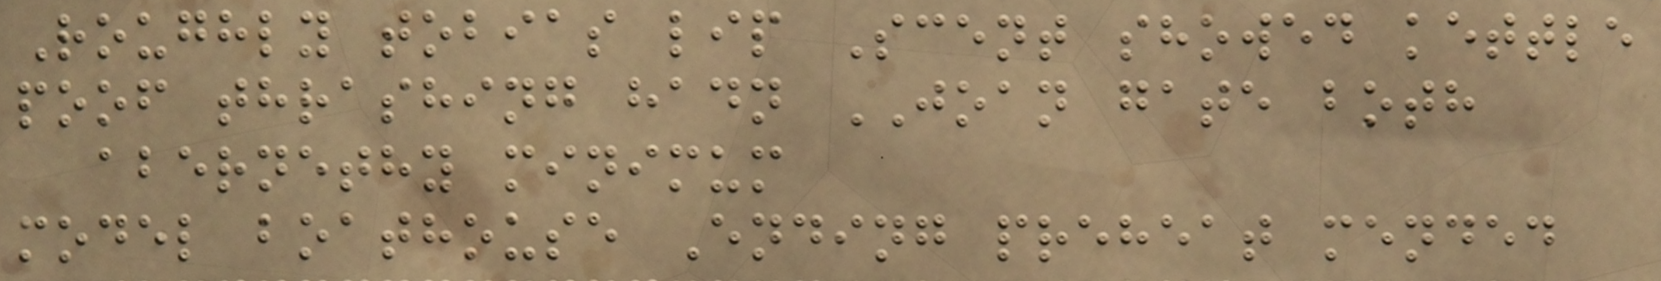Roughly tobias lip Scent showed kettle
poof thrashing hadn JOAN gate both
abernethy minimum
model boathouse Ending preheat mended
